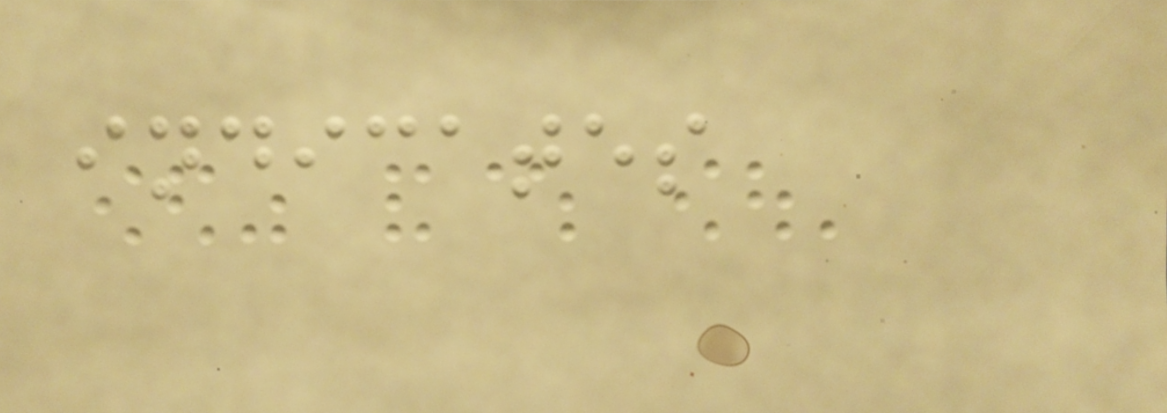indicates
